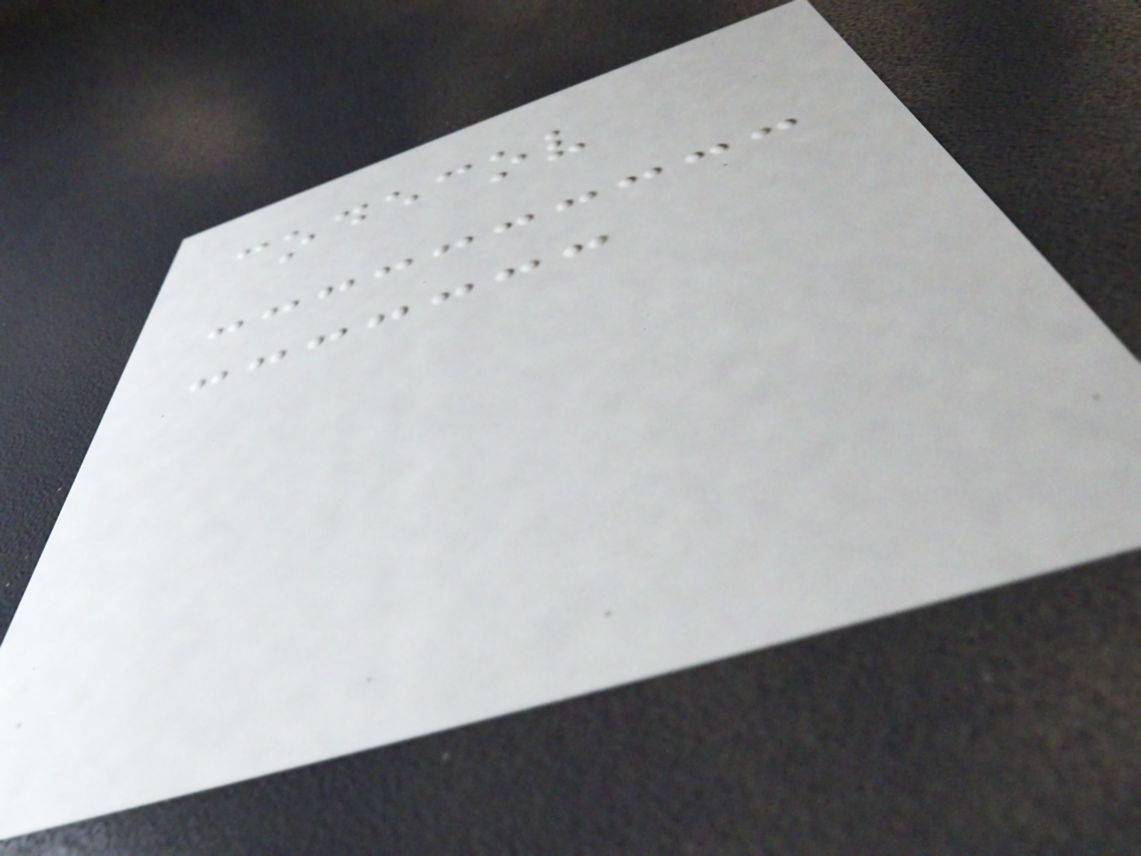codecov
